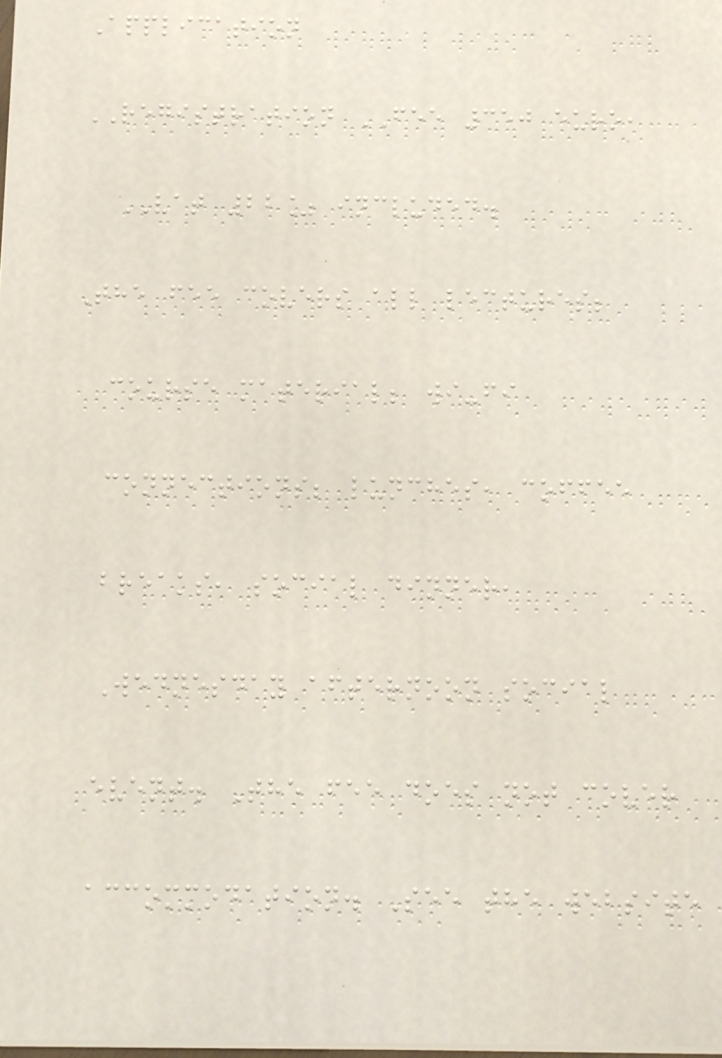Application
REGISTRATION FEE 350 euro,
VAT 22% included.
The fee covers all lectures;
course material; wi-fi
connections; lunches, coffee
breaks, social dinner,
Wednesday afternoon social
event. The fee does not cover
accommodation. See the website
